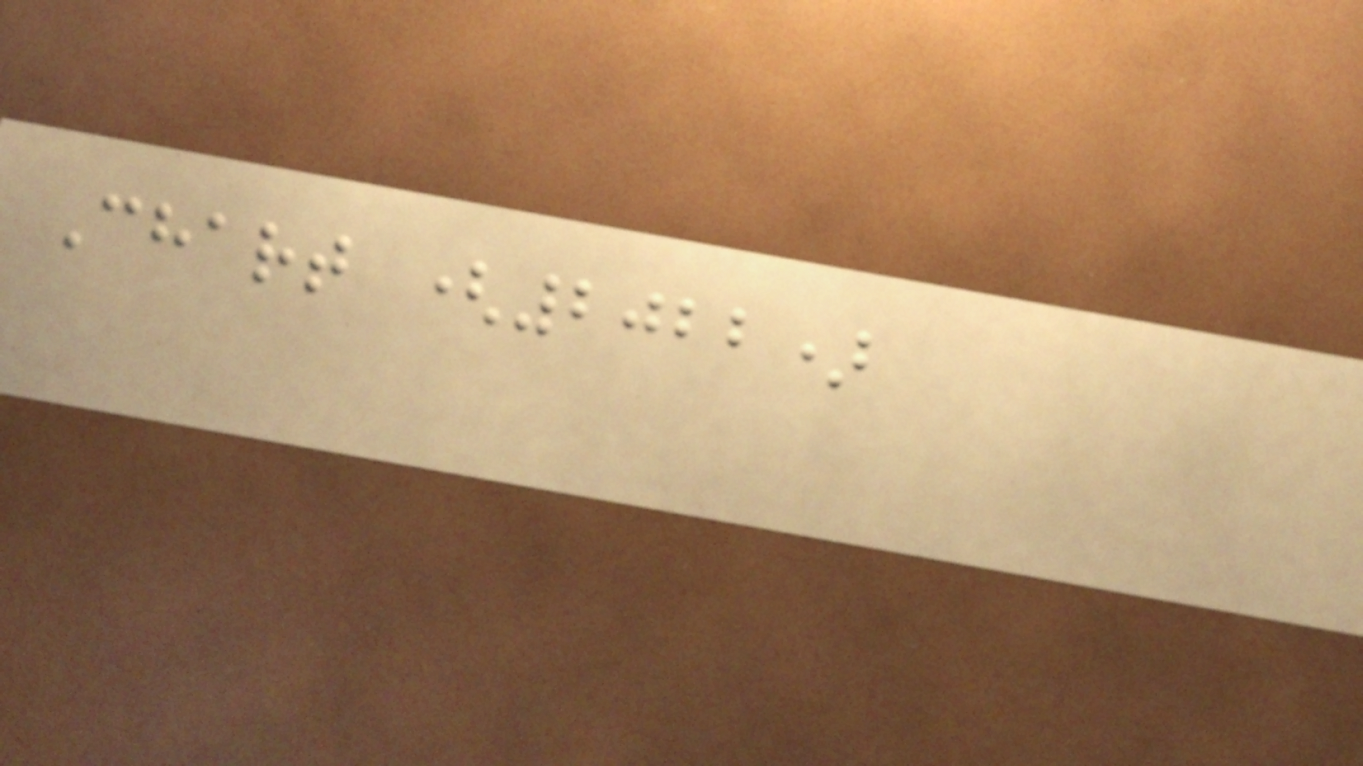Chart (2022)
